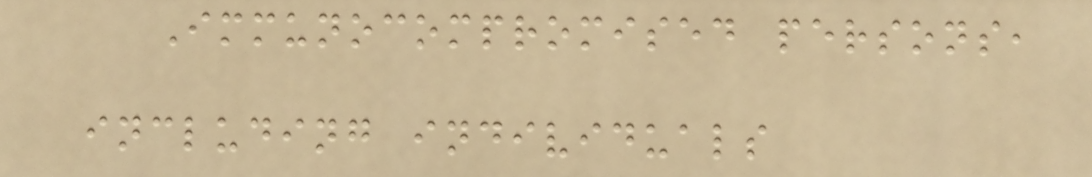Immunocompromised persons,
including individuals
